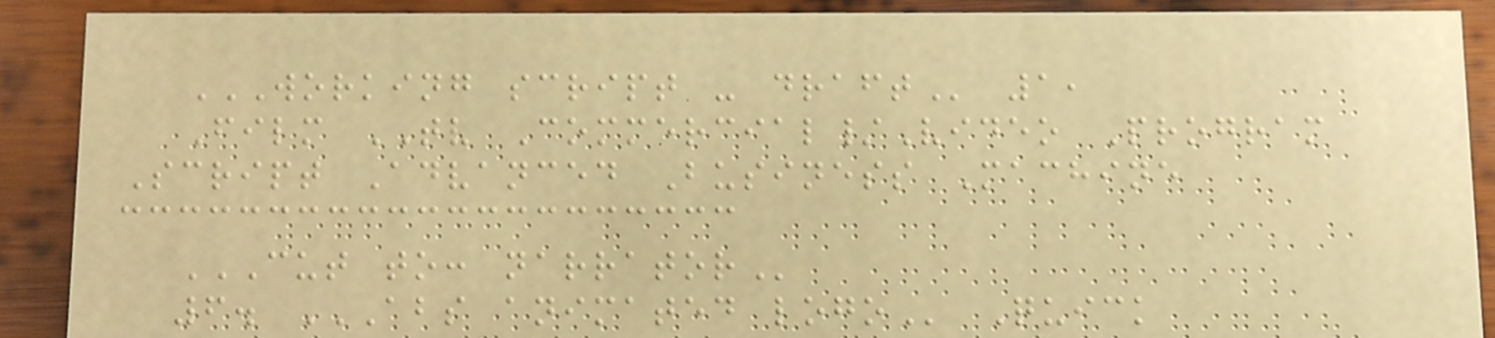WORKING SCRIPT - DRAFT 1,
Film TV Commercial/Video Program
Script Advanced Business Machine
CUT TO: NARRATOR
6. ABS ANIMATED LOGO Quick
